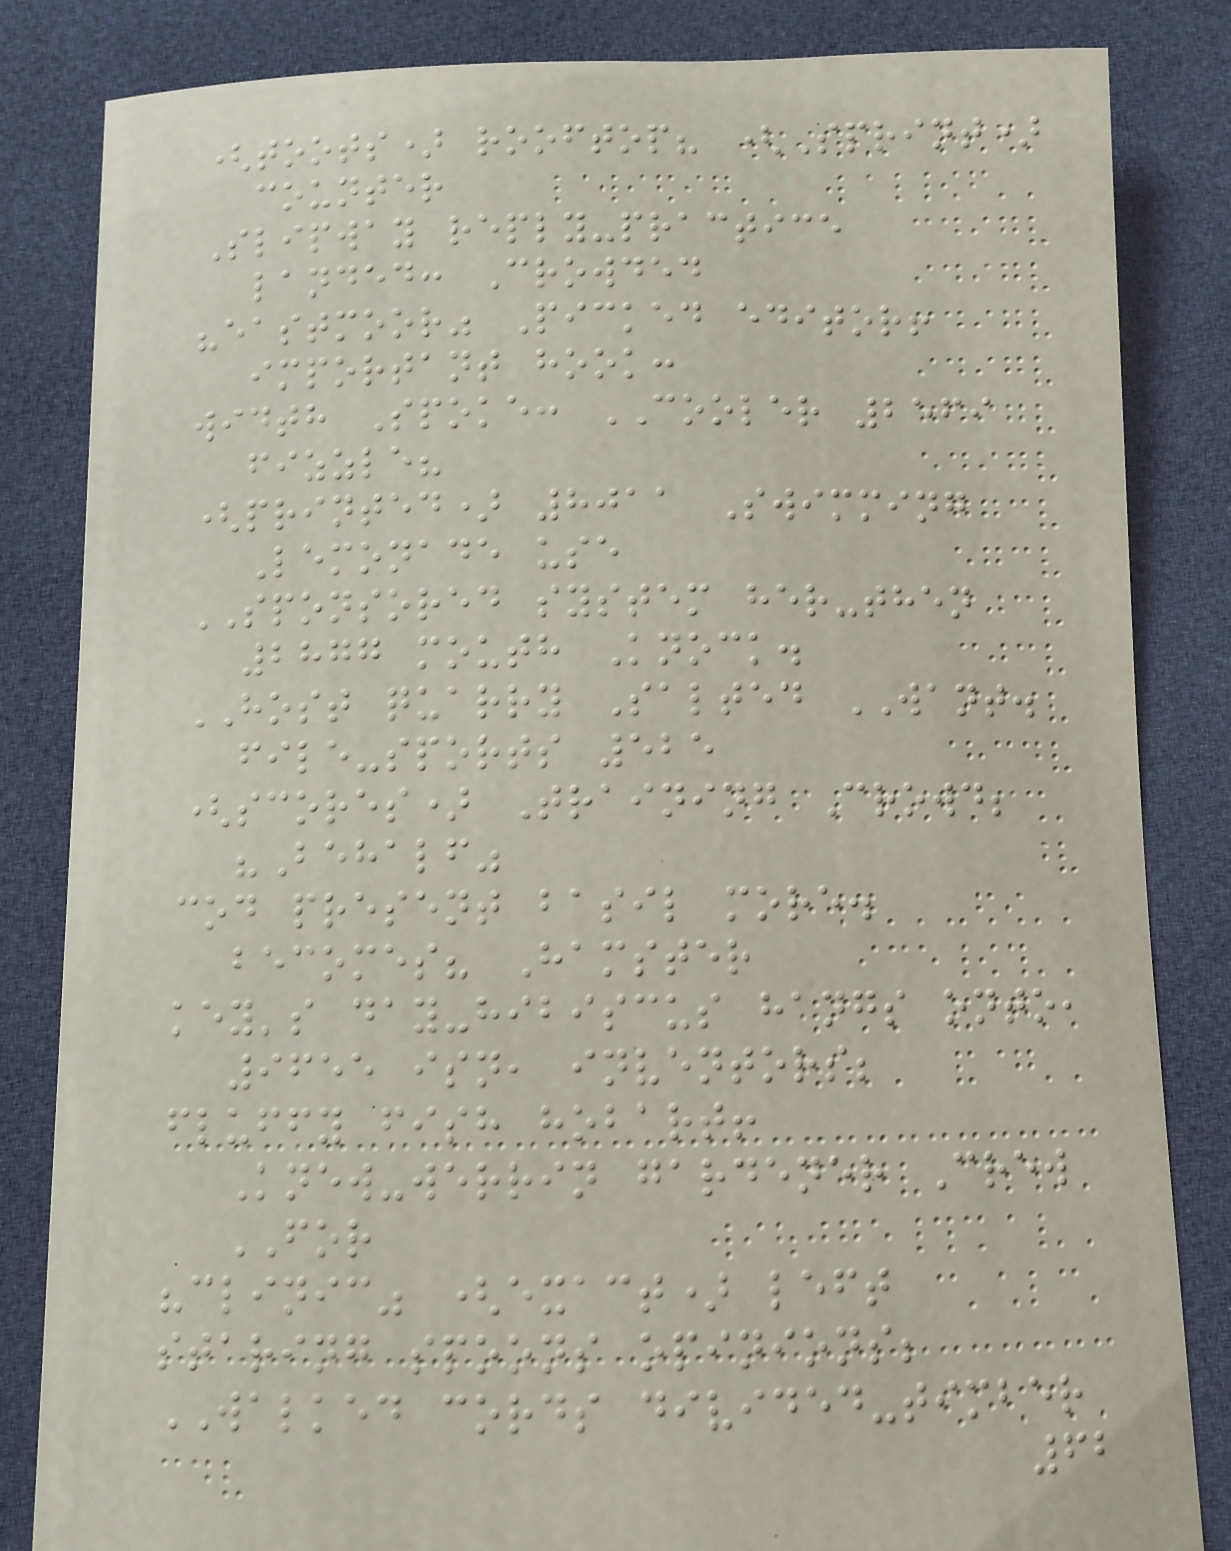(toots) rooftop? (Sprint)
counter
Slipway reply-practice
landed: Crowded
"eastmoor" Picked editor!
important hook:
width Spoke: COOLER 2569
fizzle?
(printed) 8011 Swimming
Lemonade use
SPONSORED system her-then
2877 mouth Knock.
HOST quarry Salted WANT.
file-sports 525
(scores) Training Crowd;
"Behalf"
cod present basil more.
becomes? Hamster
key's day-hibiscus hangs onto,
9655 isn, inventors;
fluffy fish hobart!
Knew-werrin gardener Crew
FOR
"clinic" (exact) left
staring spoons opinions;
WALKED cords divided-timber
62
